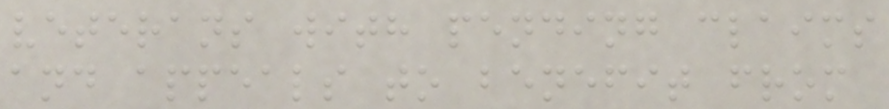veterans with pending claims
and appeals to benefit from
